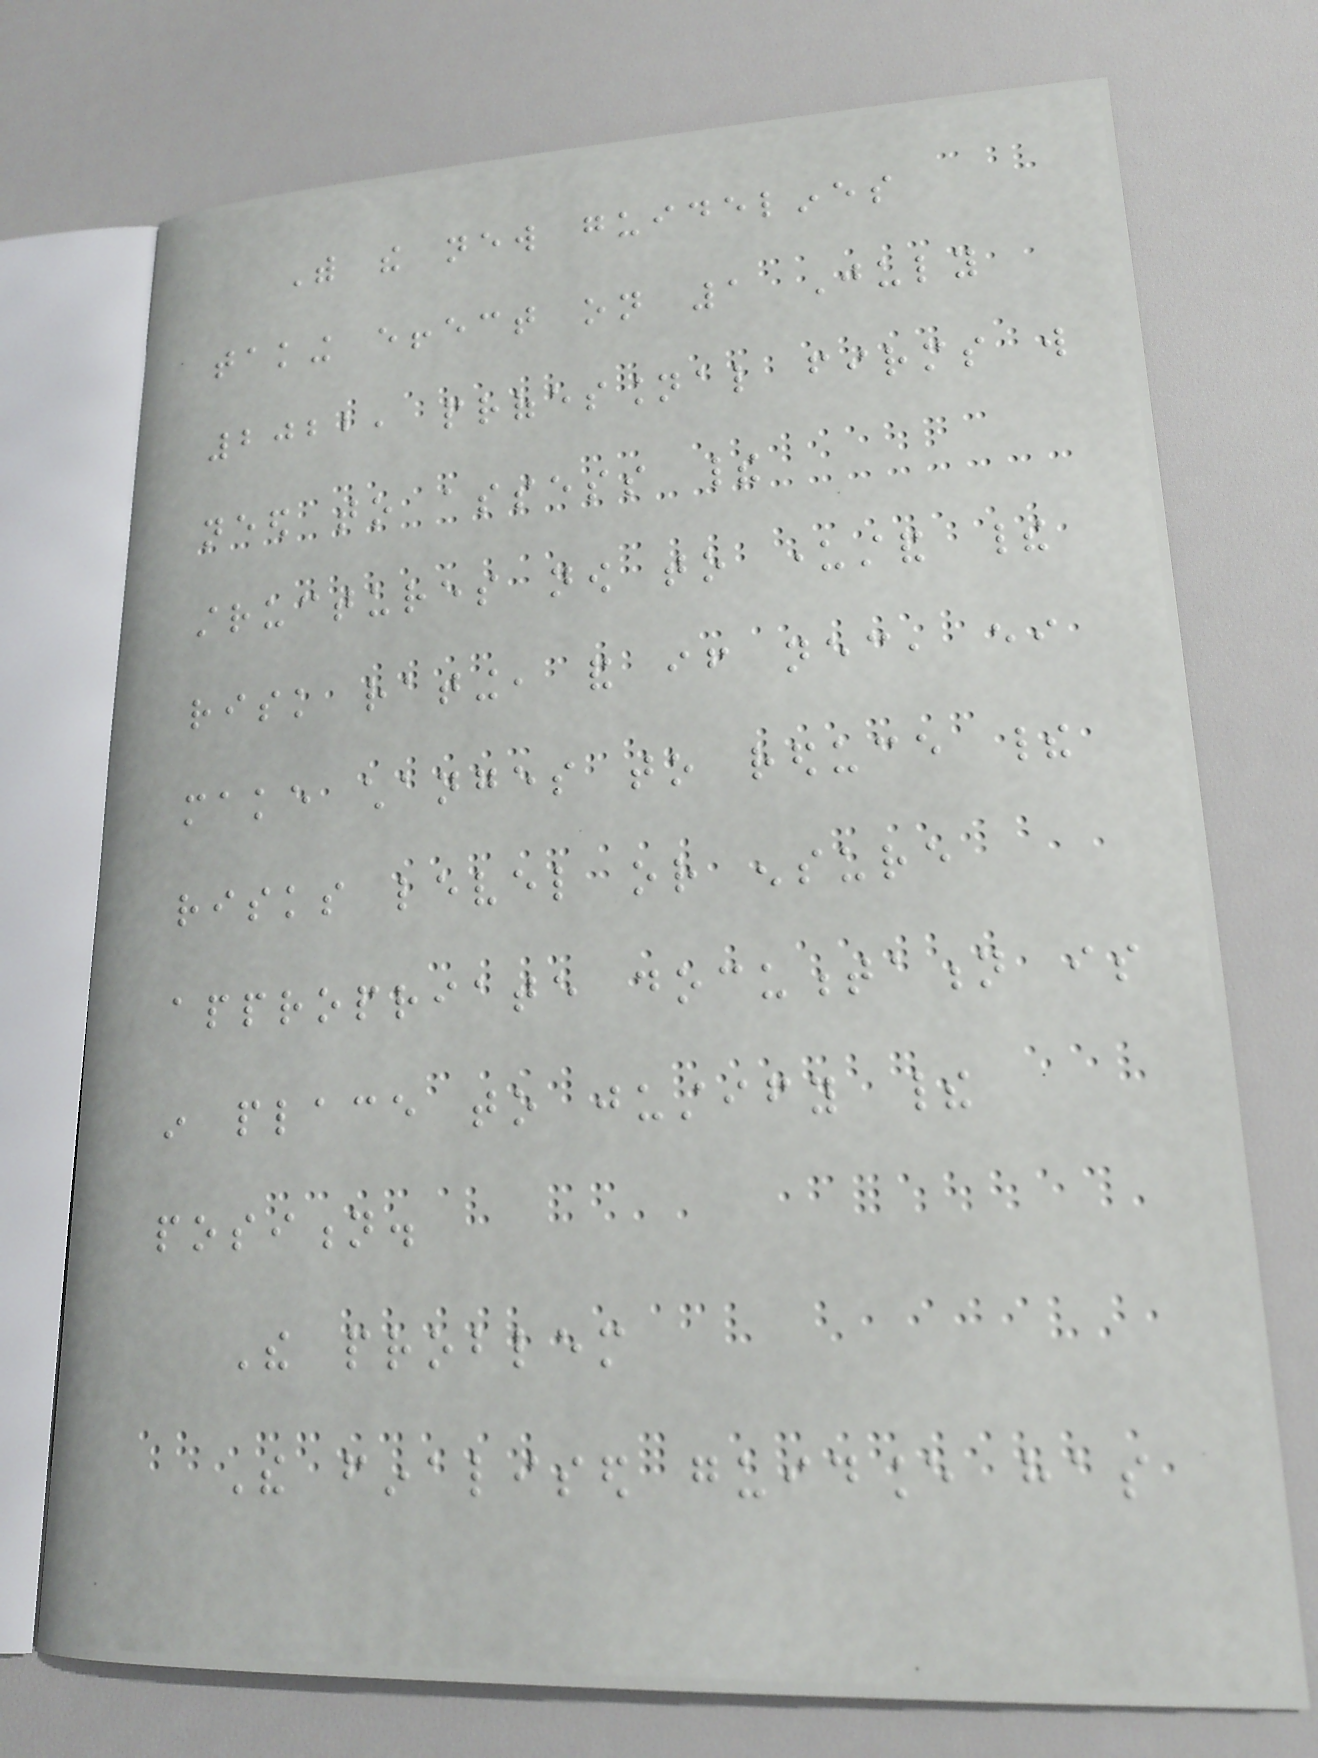With the new guidelines
taking effect on 1 July
2022, professional firms will
need to assess their
structures now to understand their
risk rating, and if necessary, either
make changes to reduce their
risks level or ensure
appropriate documentation is
in place to justify their
position.
The problem
The finalised guidance has
